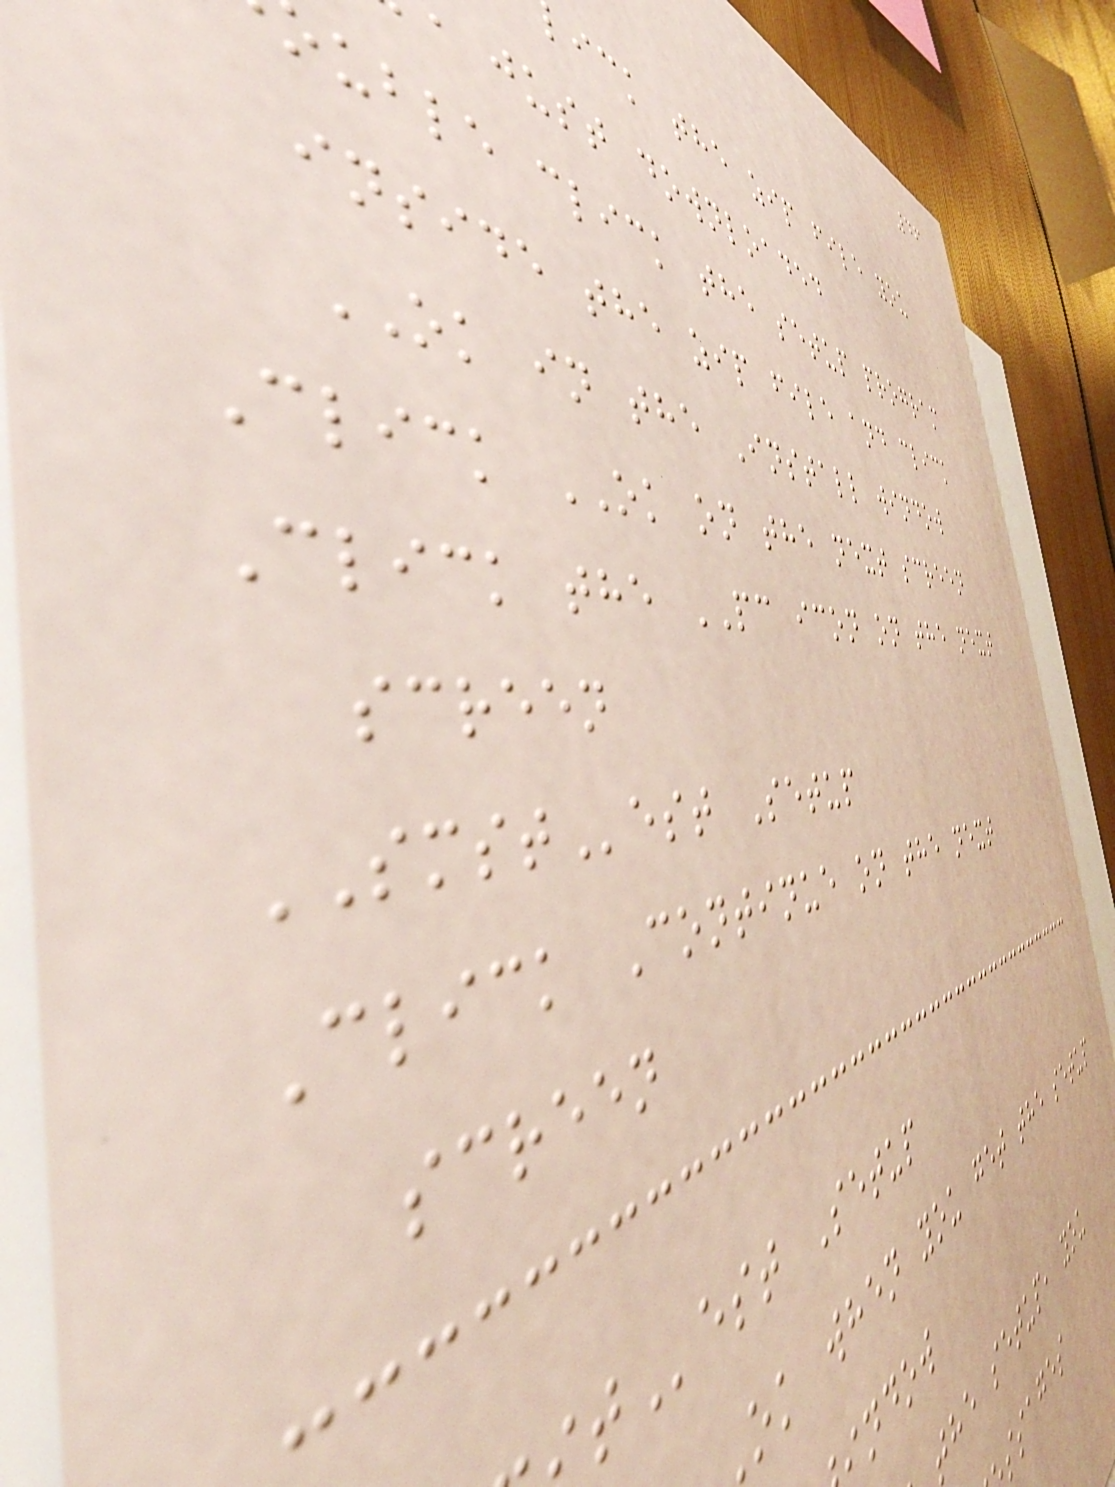46
ick the zip file you
just downloaded
uble click the setup program
inside the zip file and click
OK in the Install window
Click OK on the next screen
Click the PC icon on the next
screen
SMSTest Setup
Click Continue on the next
screen
est Setup
ok when you get the setup
ndow
the setup, you
ssages
